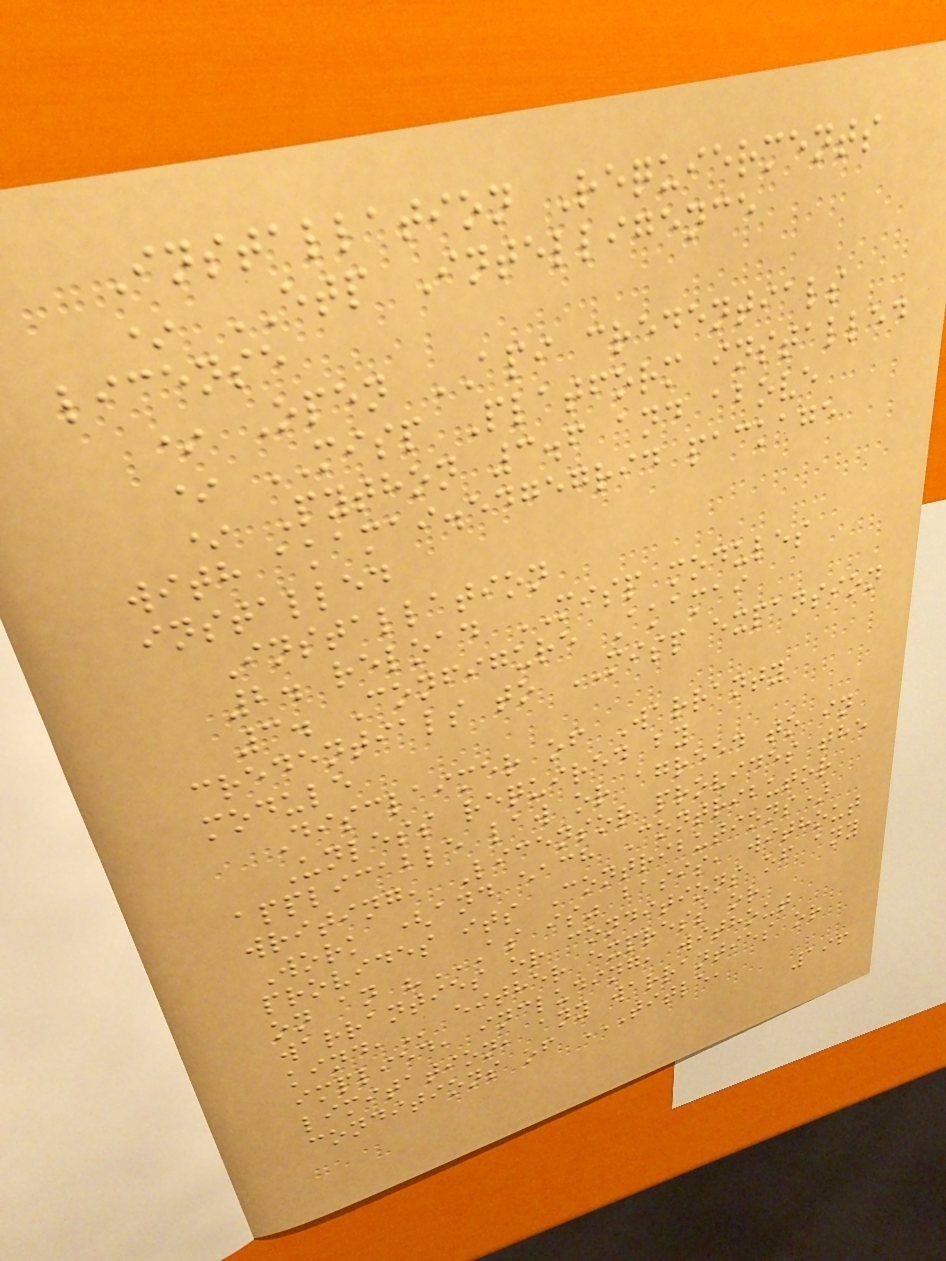Installation Requierments
* ETP Intelligence
license
* Open API credentials
* MISP Platform installed
* Python 3.6 and above
with akamai.edgegrid package
installed
Installation
2. reload MISP modules
3. Configure Akamai
credentials to MISP expansion
module
Disclaimer of Warranty
Unless required by
applicable law or agreed to in
writing, Licensor provides the
Work (and each Contributor
provides its Contributions)
on an "AS IS" BASIS, WITHOUT
WARRANTIES OR CONDITIONS OF ANY
KIND, either express or
implied, including, without
limitation, any warranties or
conditions of TITLE,
196
